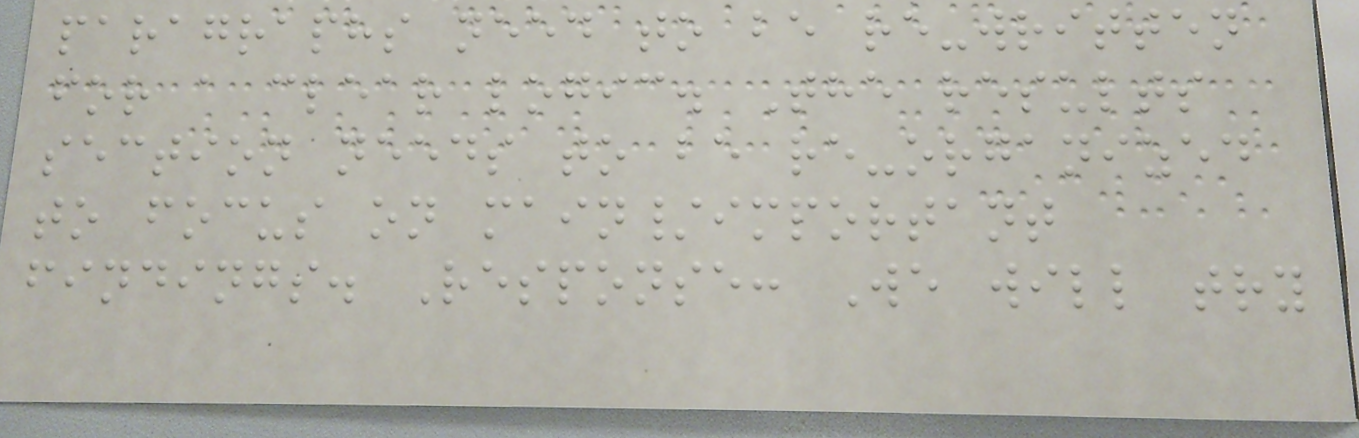paragraphs need to be re-written
for a clear logic. The results
section needs to be re-organized
to focus on main/important
findings. Response: We will try
